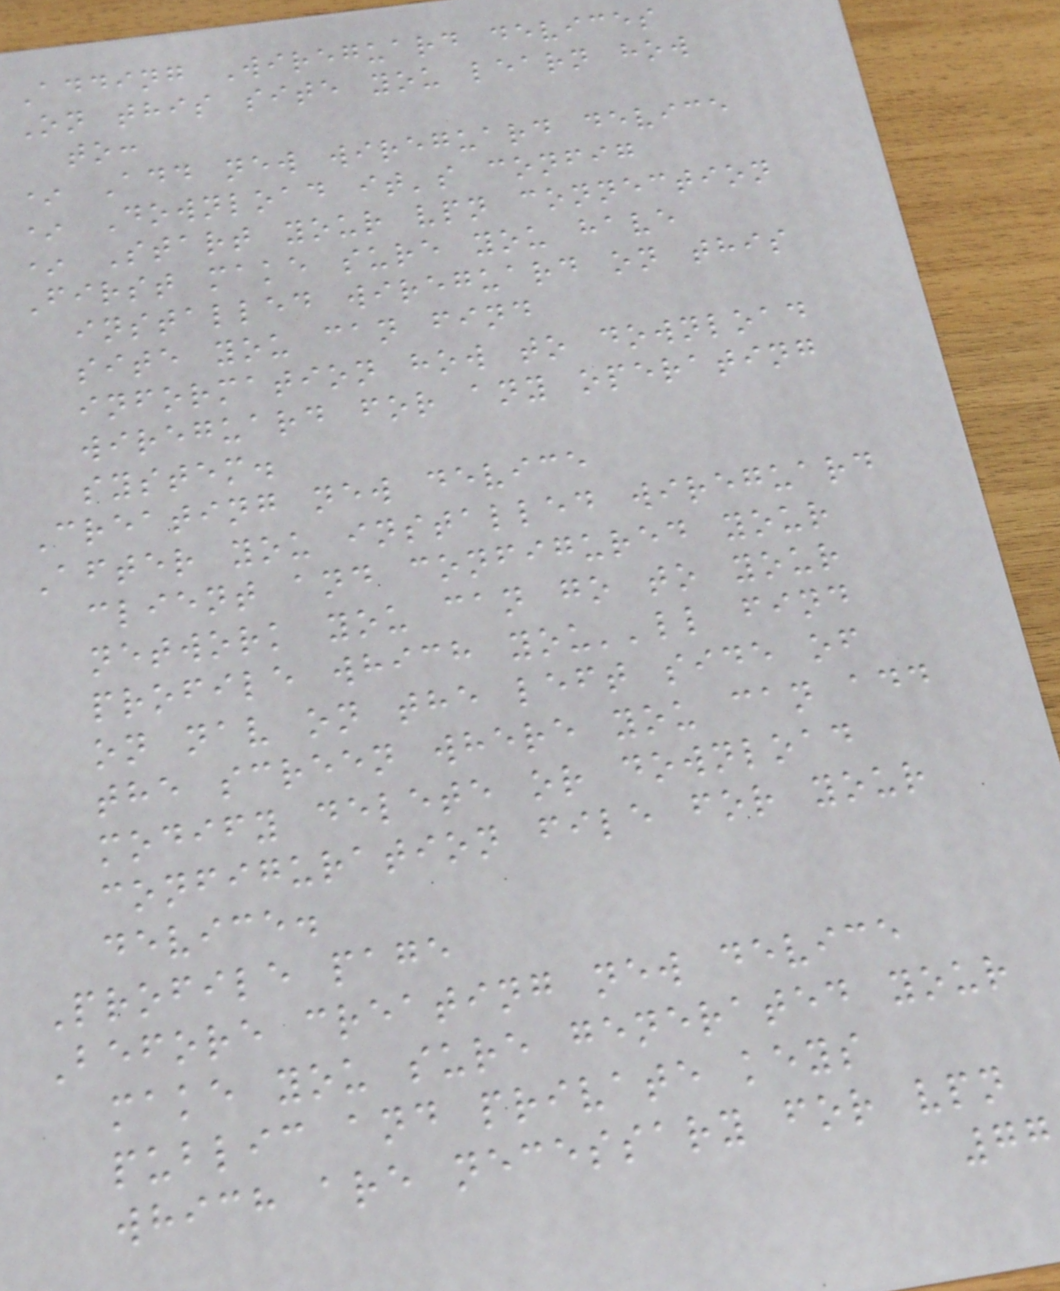Adding Wireguard devices
On this site you learn how
to:
* Add new wireguard device
* Download it's config
* Start your vpn connection
First make sure you have
installed wireguard on this
site you can find
information how to download
wireguard for any operating
system.
Creating new device
After you installed wireguard
client and configured your
network you can go to your
profile which you''ll find
on nav on the left side of
the screen where you can add
modify delete or download
configuration file for your
device.
Profile page
Before creating new device
make you sure generated your
public and private keys
which are necessary for vpn
77
